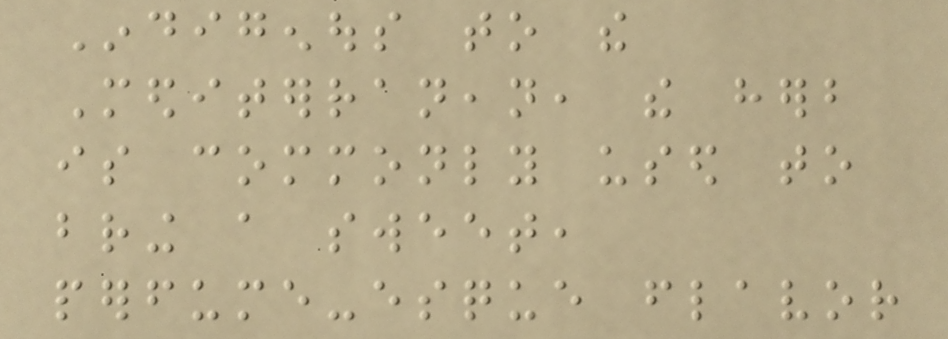Indigenous to the
Mediterranean, the herb
is commonly used to
bring a sweet,
perfume-esque flavor
